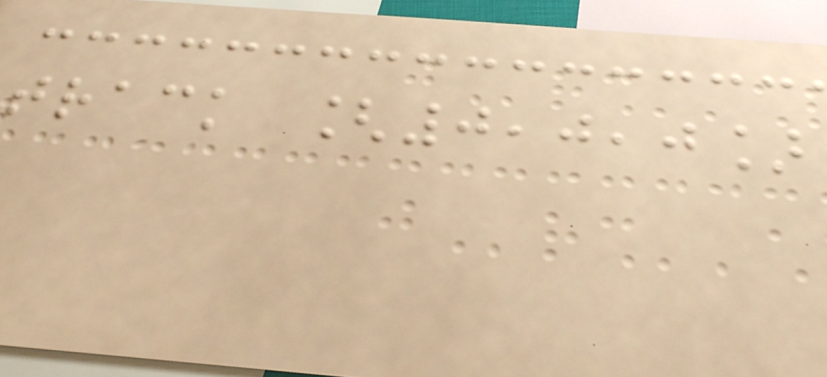track [0,0,0]
